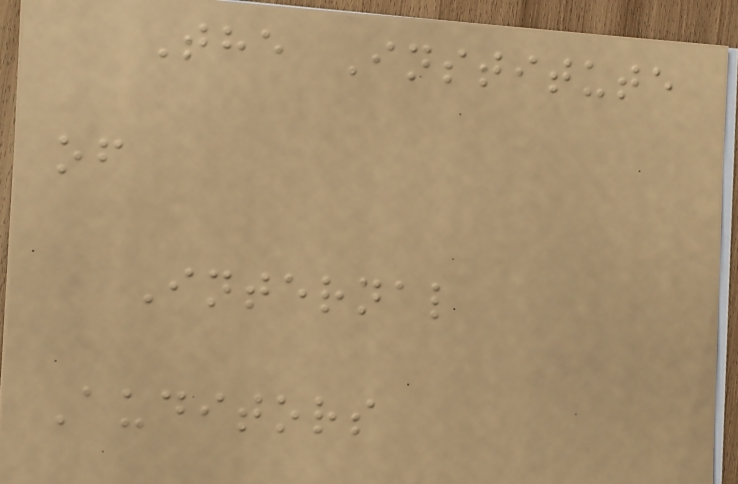The Institute
of
Internal
Auditors
